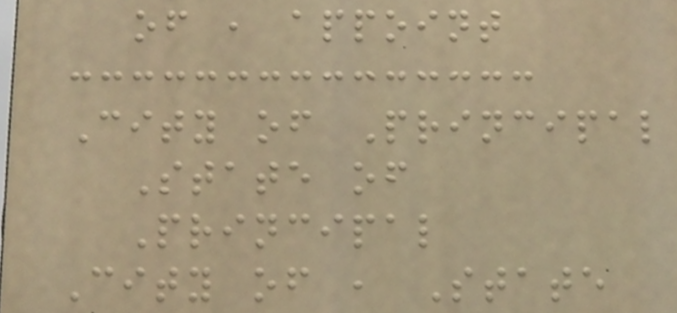of , appoint
City of Principal
State of
Principal
City of , State
